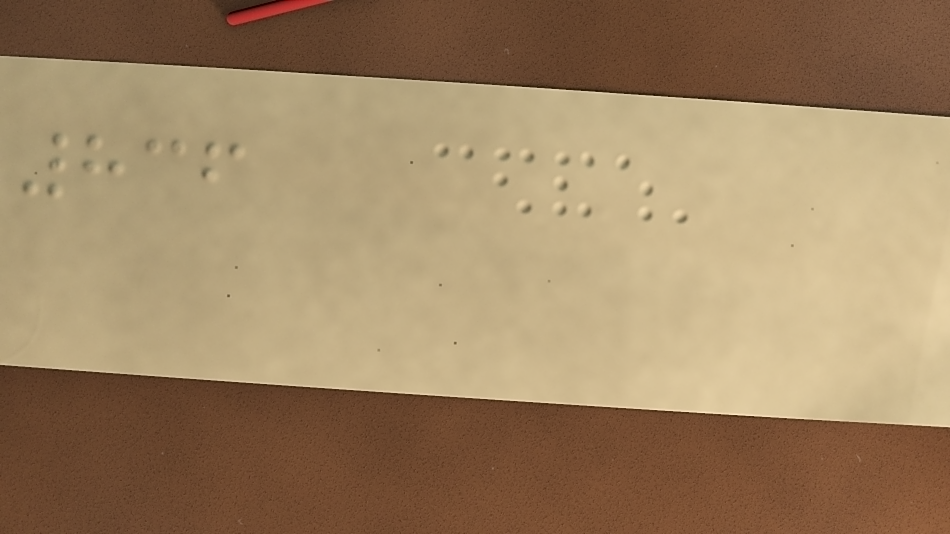836
